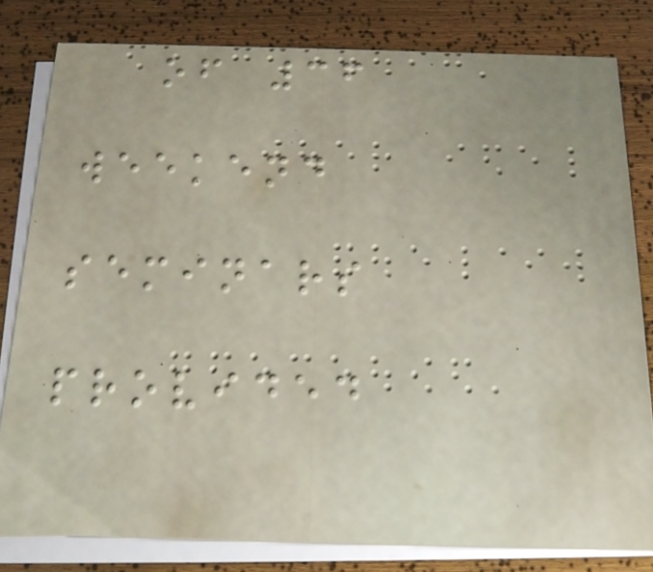of 36
weekend
seminars
provided
